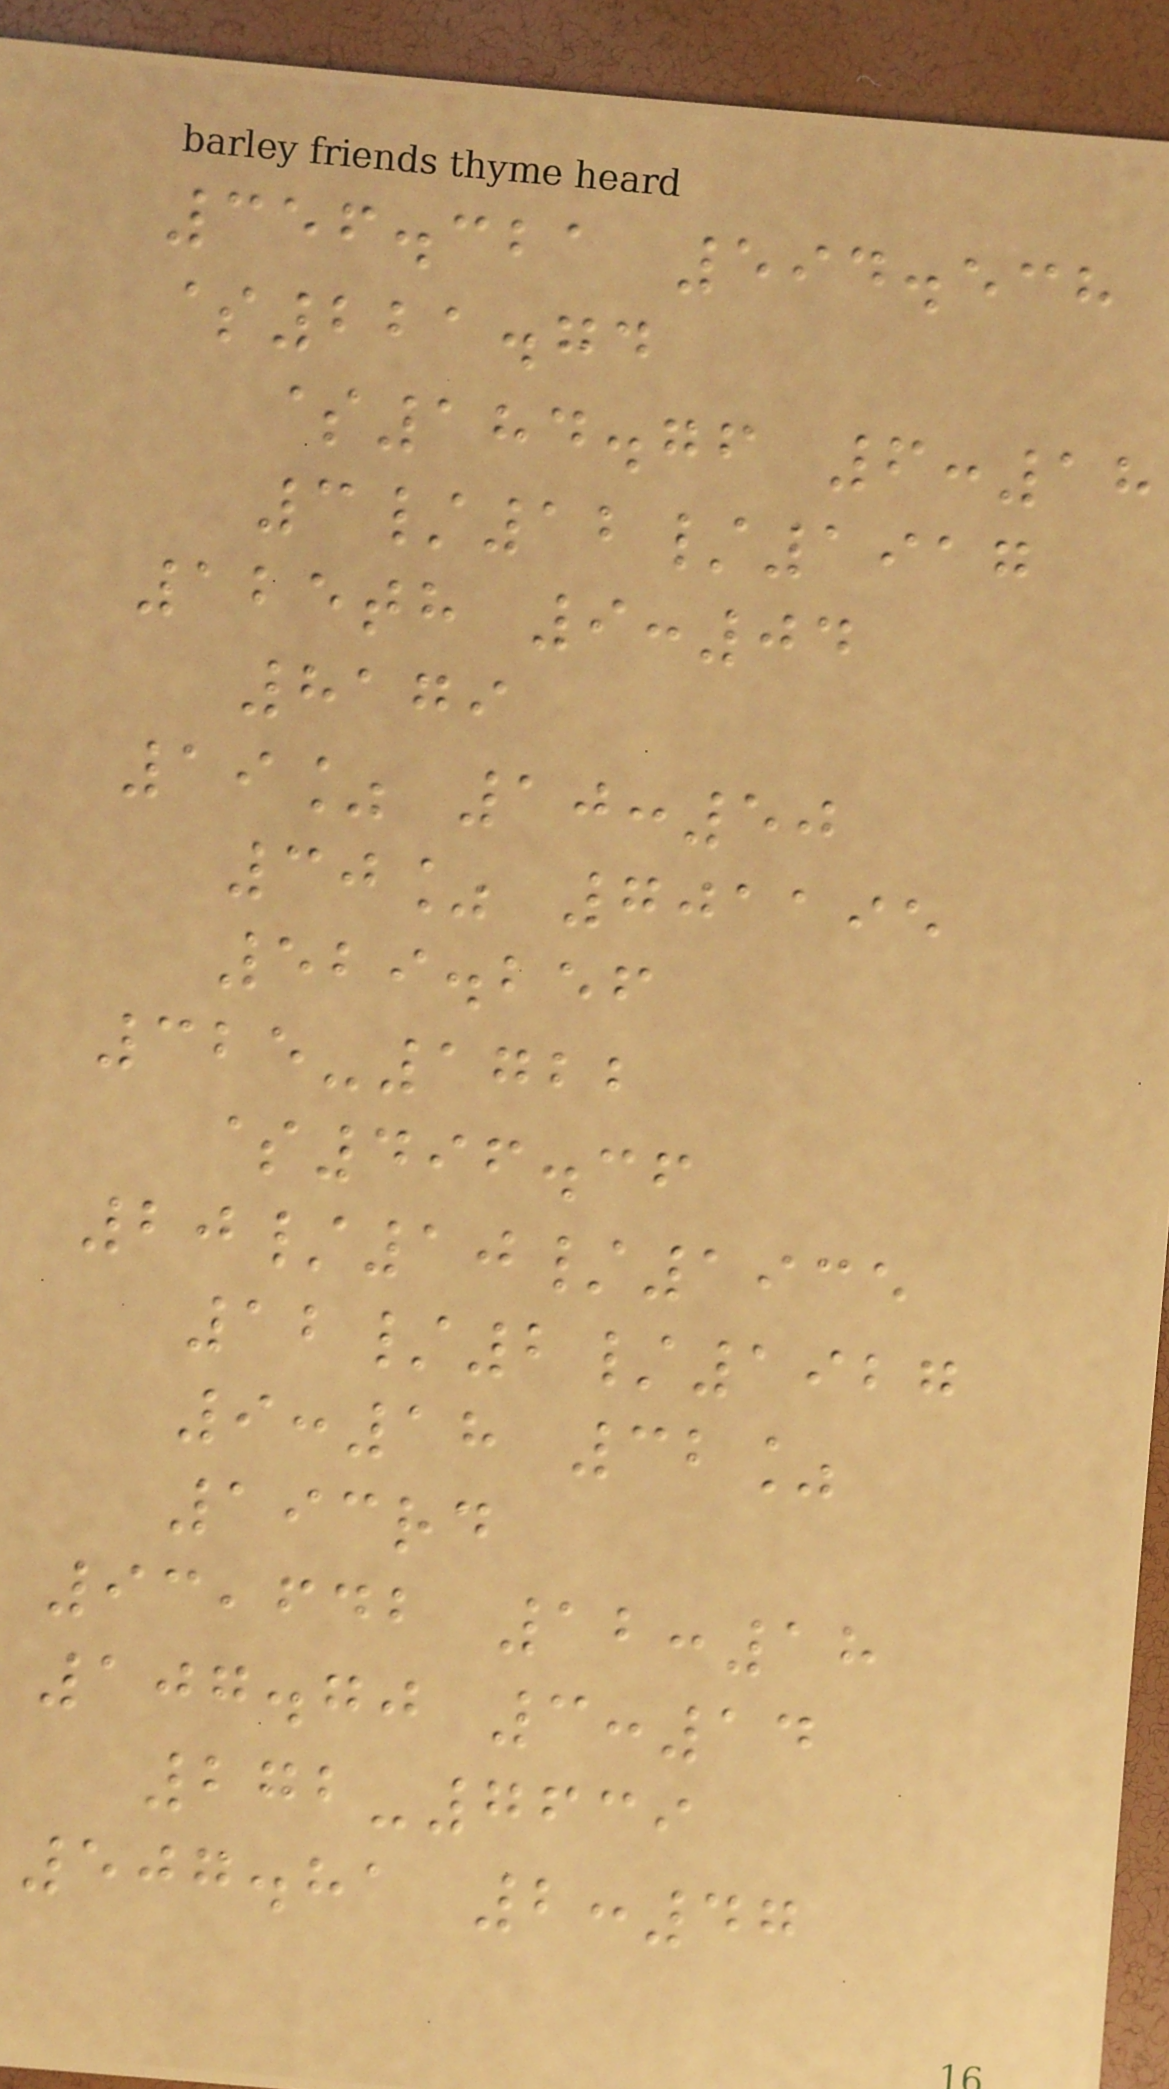356.321 594.538
$221.74
$184.76 6:18
3/12/1917
125th 9:04
8179
19% 10:50
30% 701195
529.256
325-1722
$496.36
20/10/1935
12/2/1927
9:18 32%
193rd
93,642 12:18
107.70 3:14
272-7639
507.81 2:47
